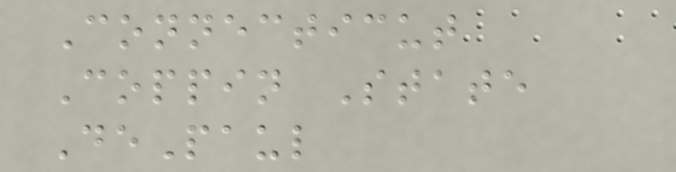Connecticut
Coppin State
DePaul
